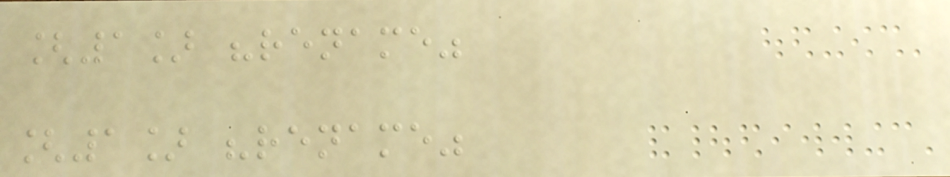[1] "rename"
[1] "rename"
